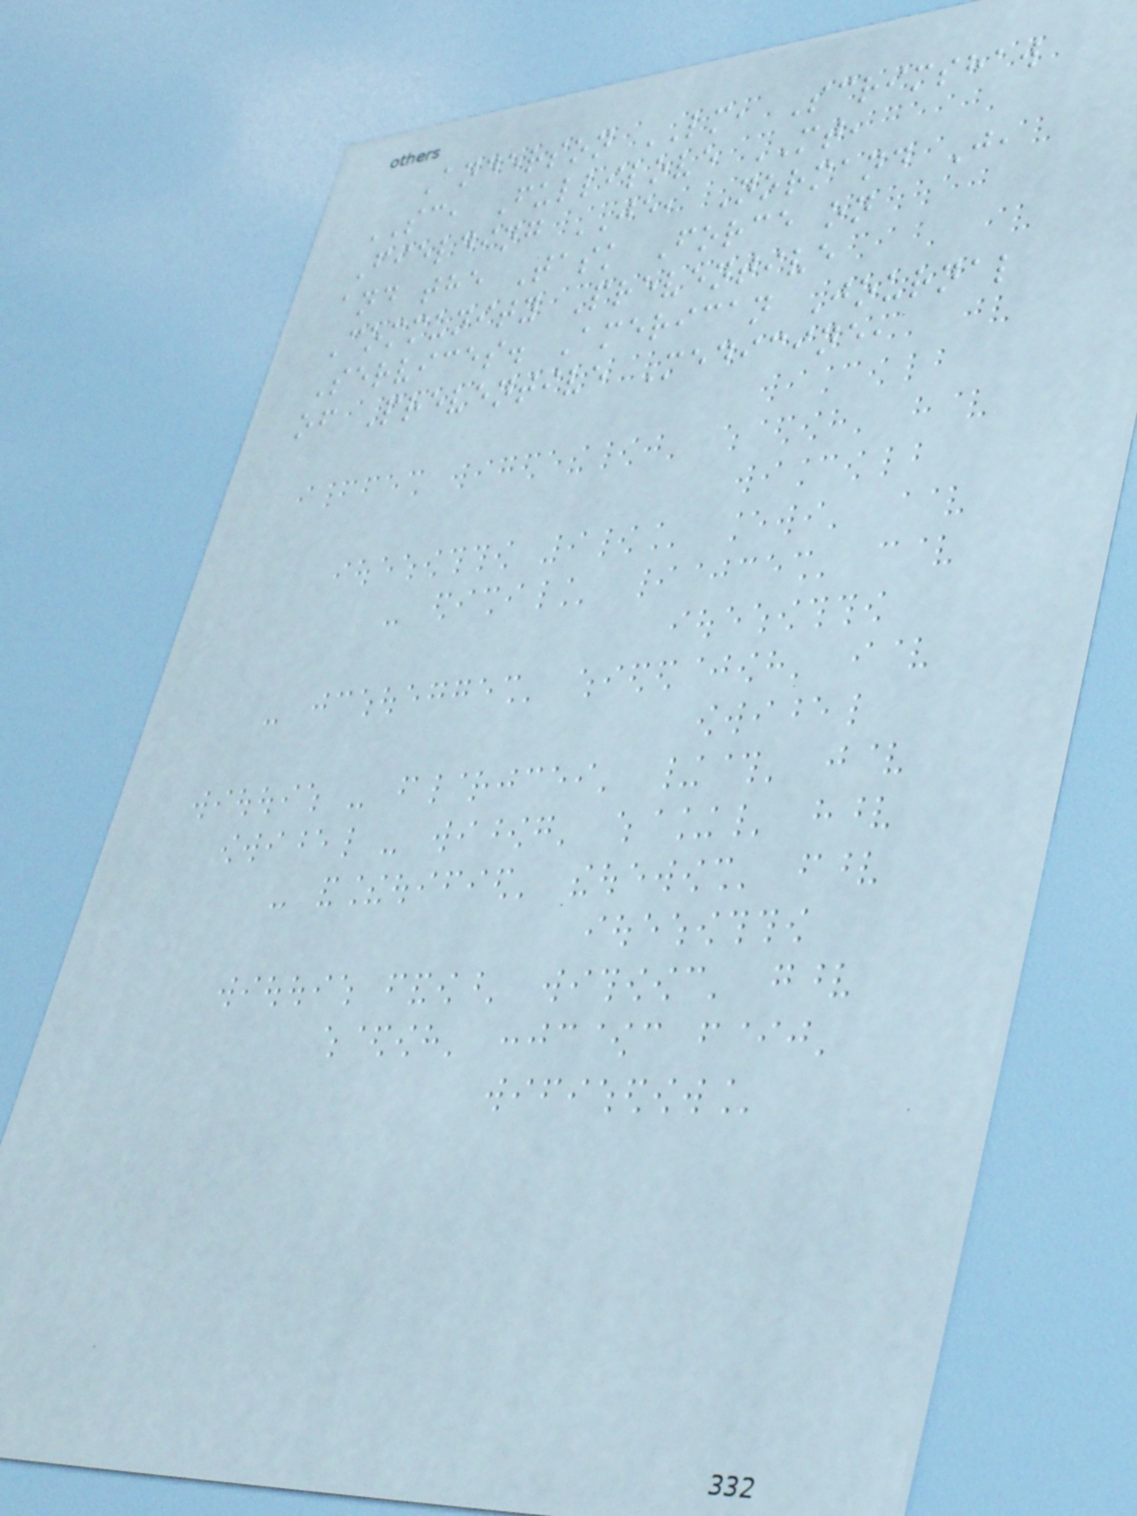Anderson LM, Scrimshaw
SC, Fullilove MT,
Fielding JE, Normand J,
and the Task Force on
Community Preventive
Services. American Journal
of Preventive Medicine,
